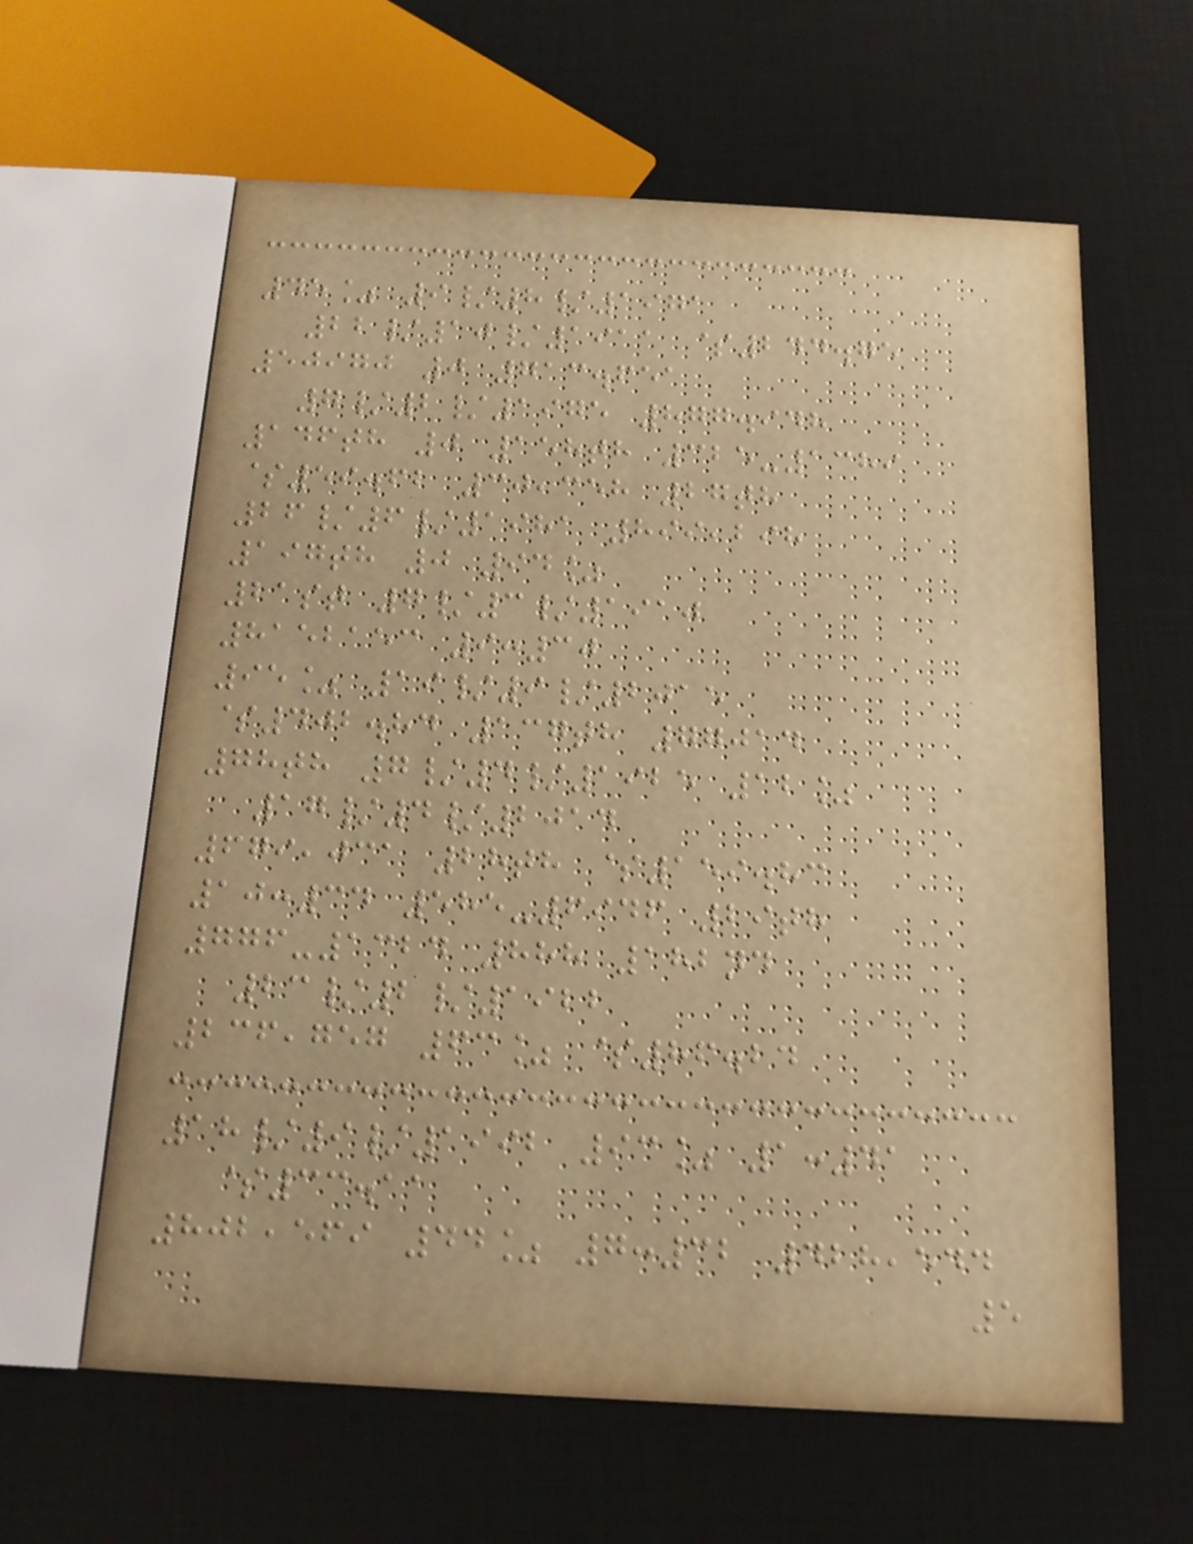45% 9/8/1971
22/10/1911 $244.75
50970 0 713.651
7/2/1975 877.948
146th 0 158th 325-1389
$59.62 30,358 27th
26/6/1981 899,298
197th 0 94%
21st 7/3/1910
8152153 9:30
95% 19/9/2015
$402.84 137th 77014
78th 7/4/1925 12%
17/4/2014
679,031 28th $159.83
10:34 585-6946 29th
776-1324 888 182nd
23/2/1922
236,757 63% $86.24
18/9/1992 93% 1:41
$33.11
802,569 44% 7:32 428,544
5
